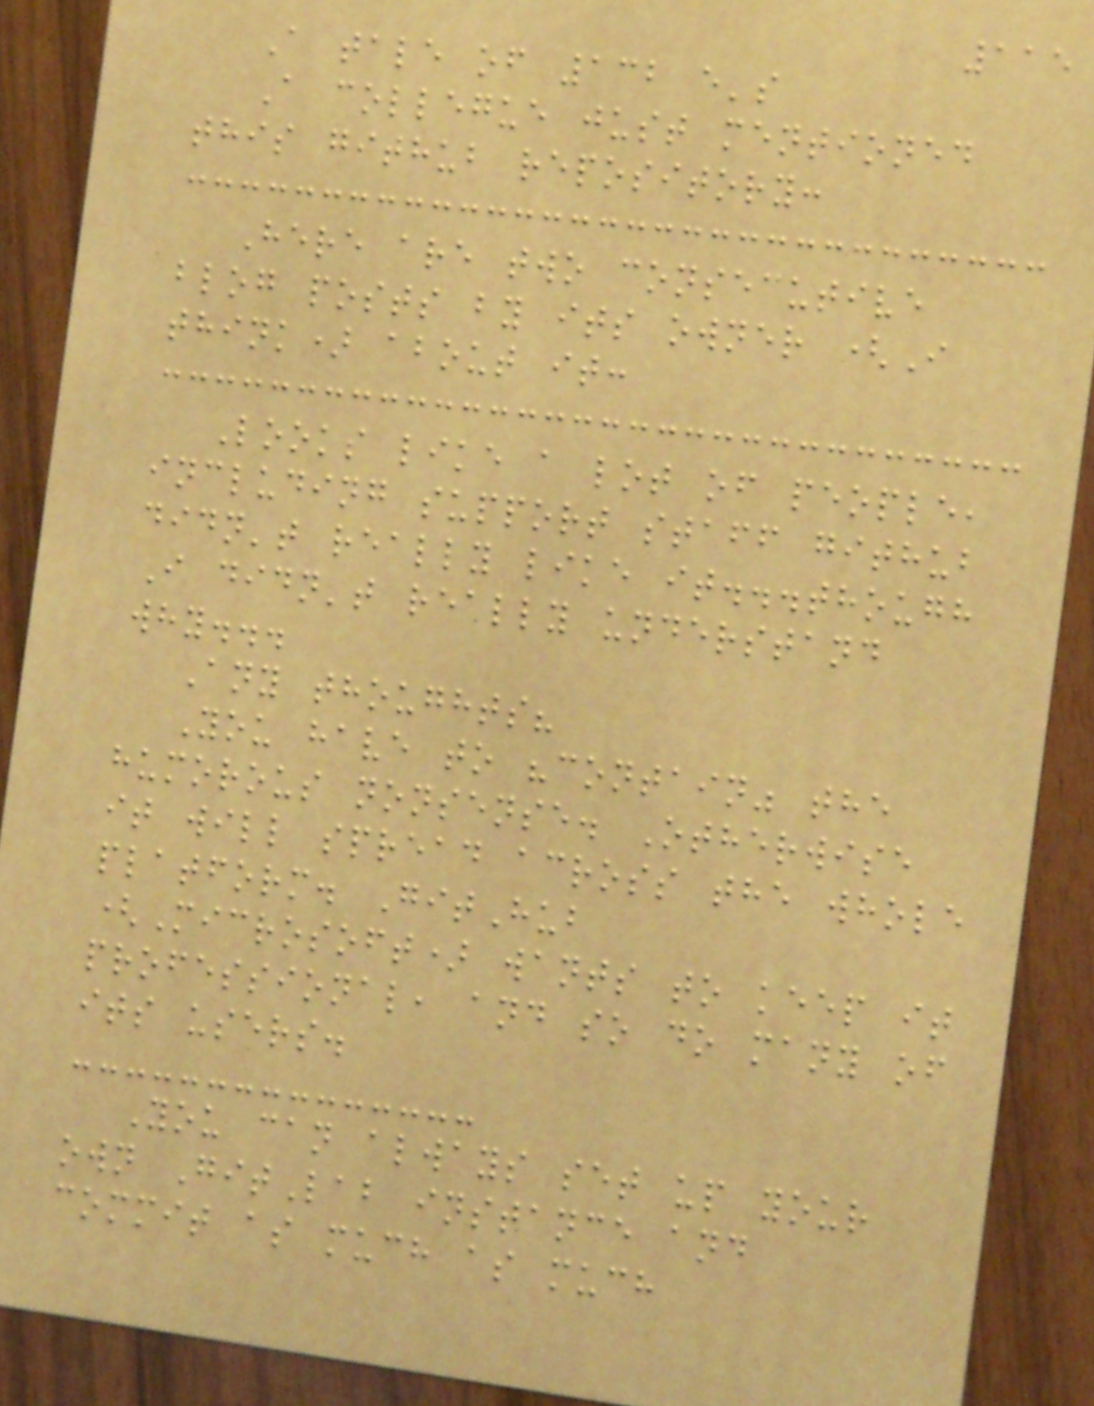115
A tale of 132 e's
A collegue just mentioned
this github repository:
Here are two consecutive
blog posts by its owner (I
think) about it:
Looks like a lot of people,
including support staff github
didn't really like it...though
I didn't really understand
why...
Any thoughts?
You have to "contain" the
humorous nonsense. Otherwise
it will spread across the whole
platform. GitHub
(Microsoft) wants to keep it
professional, and so do many of
its users.
You can always set up your
own GitLab instance and
commit as much as much
